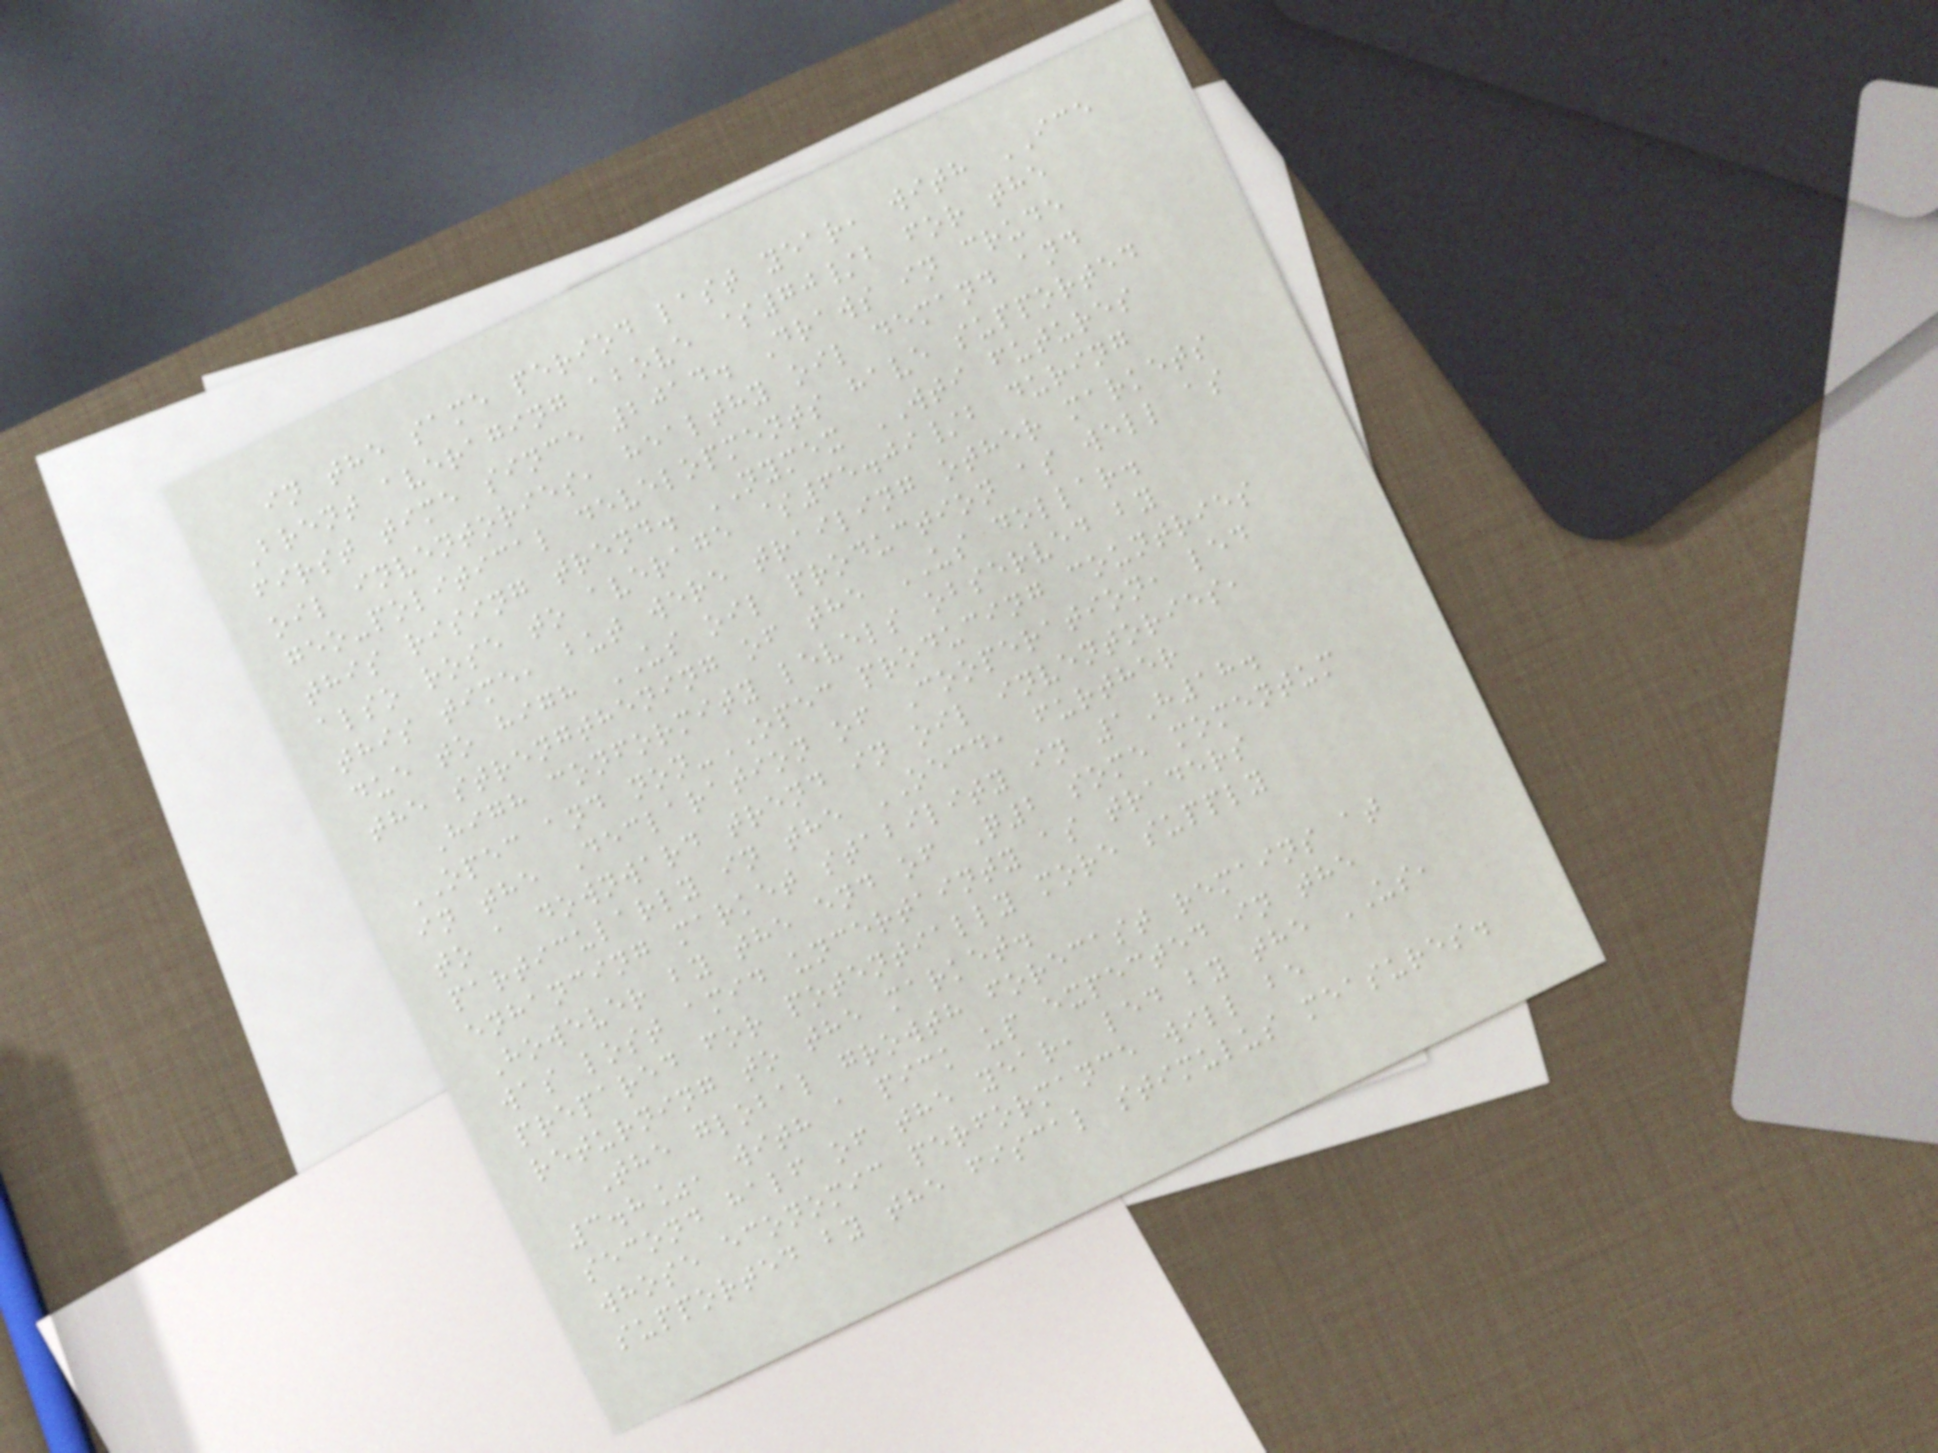in the same period last year, with ICE
Brent averaging above $70/b for the
first time since 2014. Draws in crude
oil inventories, healthy oil demand and
geo-political developments have supported
this rising trend. NYMEX WTI futures
also rose to average $65.09/b during
this time, but were trailing other markets
due to high US oil production as well as
the strengthening of the US dollar.
High conformity levels observed by
OPEC and non-OPEC producing countries
in the Declaration of Cooperation, led
to a downward trend in oil inventories,
particularly in the OECD, further
enhancing market stability in 1H18.
However by the end of Q2 some momentum
was lost amid uncertainty as traders
prepared for potentially more supply
returning to the market.
The global growth forecast remains at
3.8%, with a pick up expected in the
second half of the year, led by the US,
whose economic performance will be
supported by the fiscal stimulus measures.
